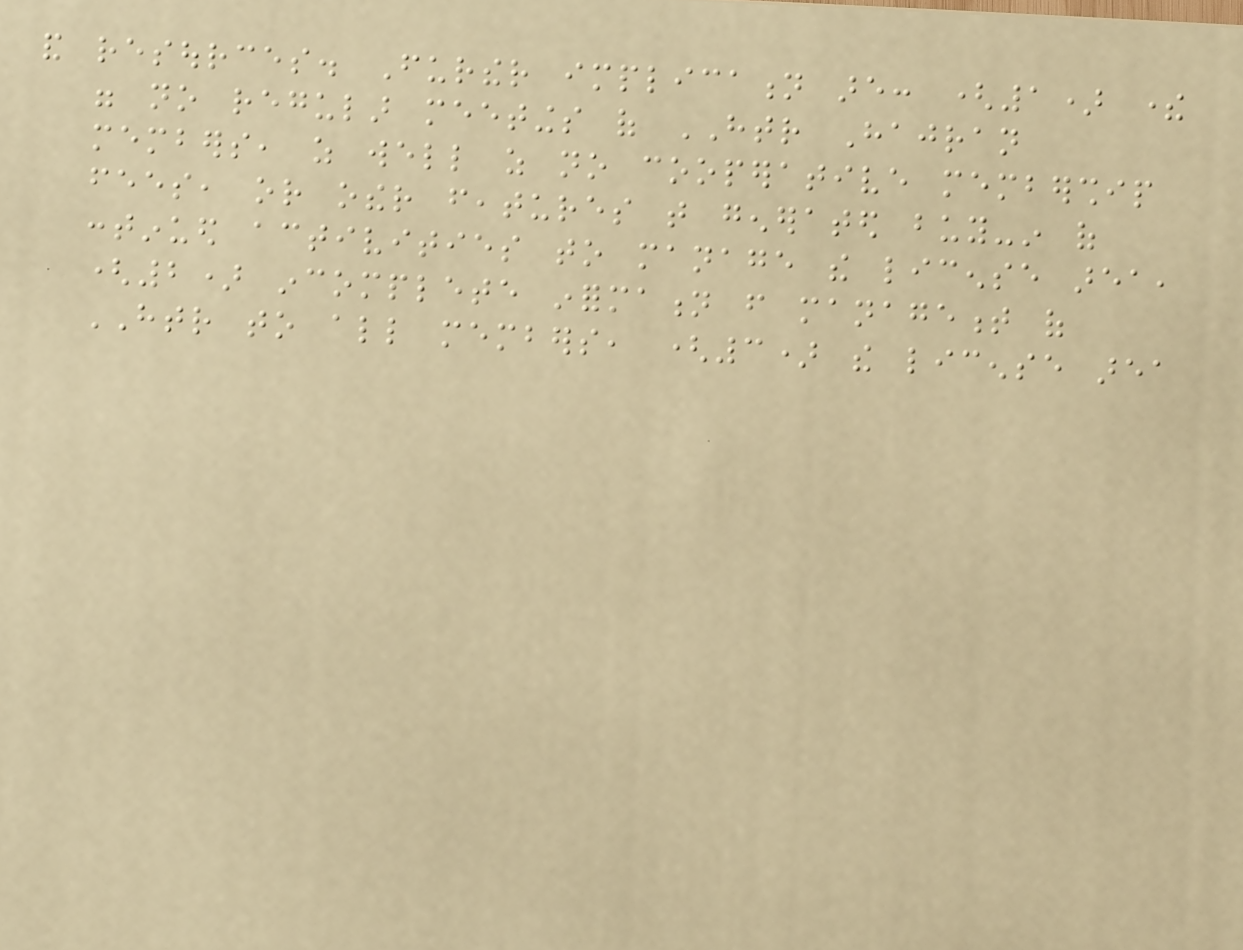and resources. Further implication are: (1) there
were no regular meetings of HTR Hajran
members, as well as no cooperative membership
fees, or other features that generated buy-in of
continued activities to manage the license area,
(2) incomplete information from management of
HTR to all members, (3) the license area
